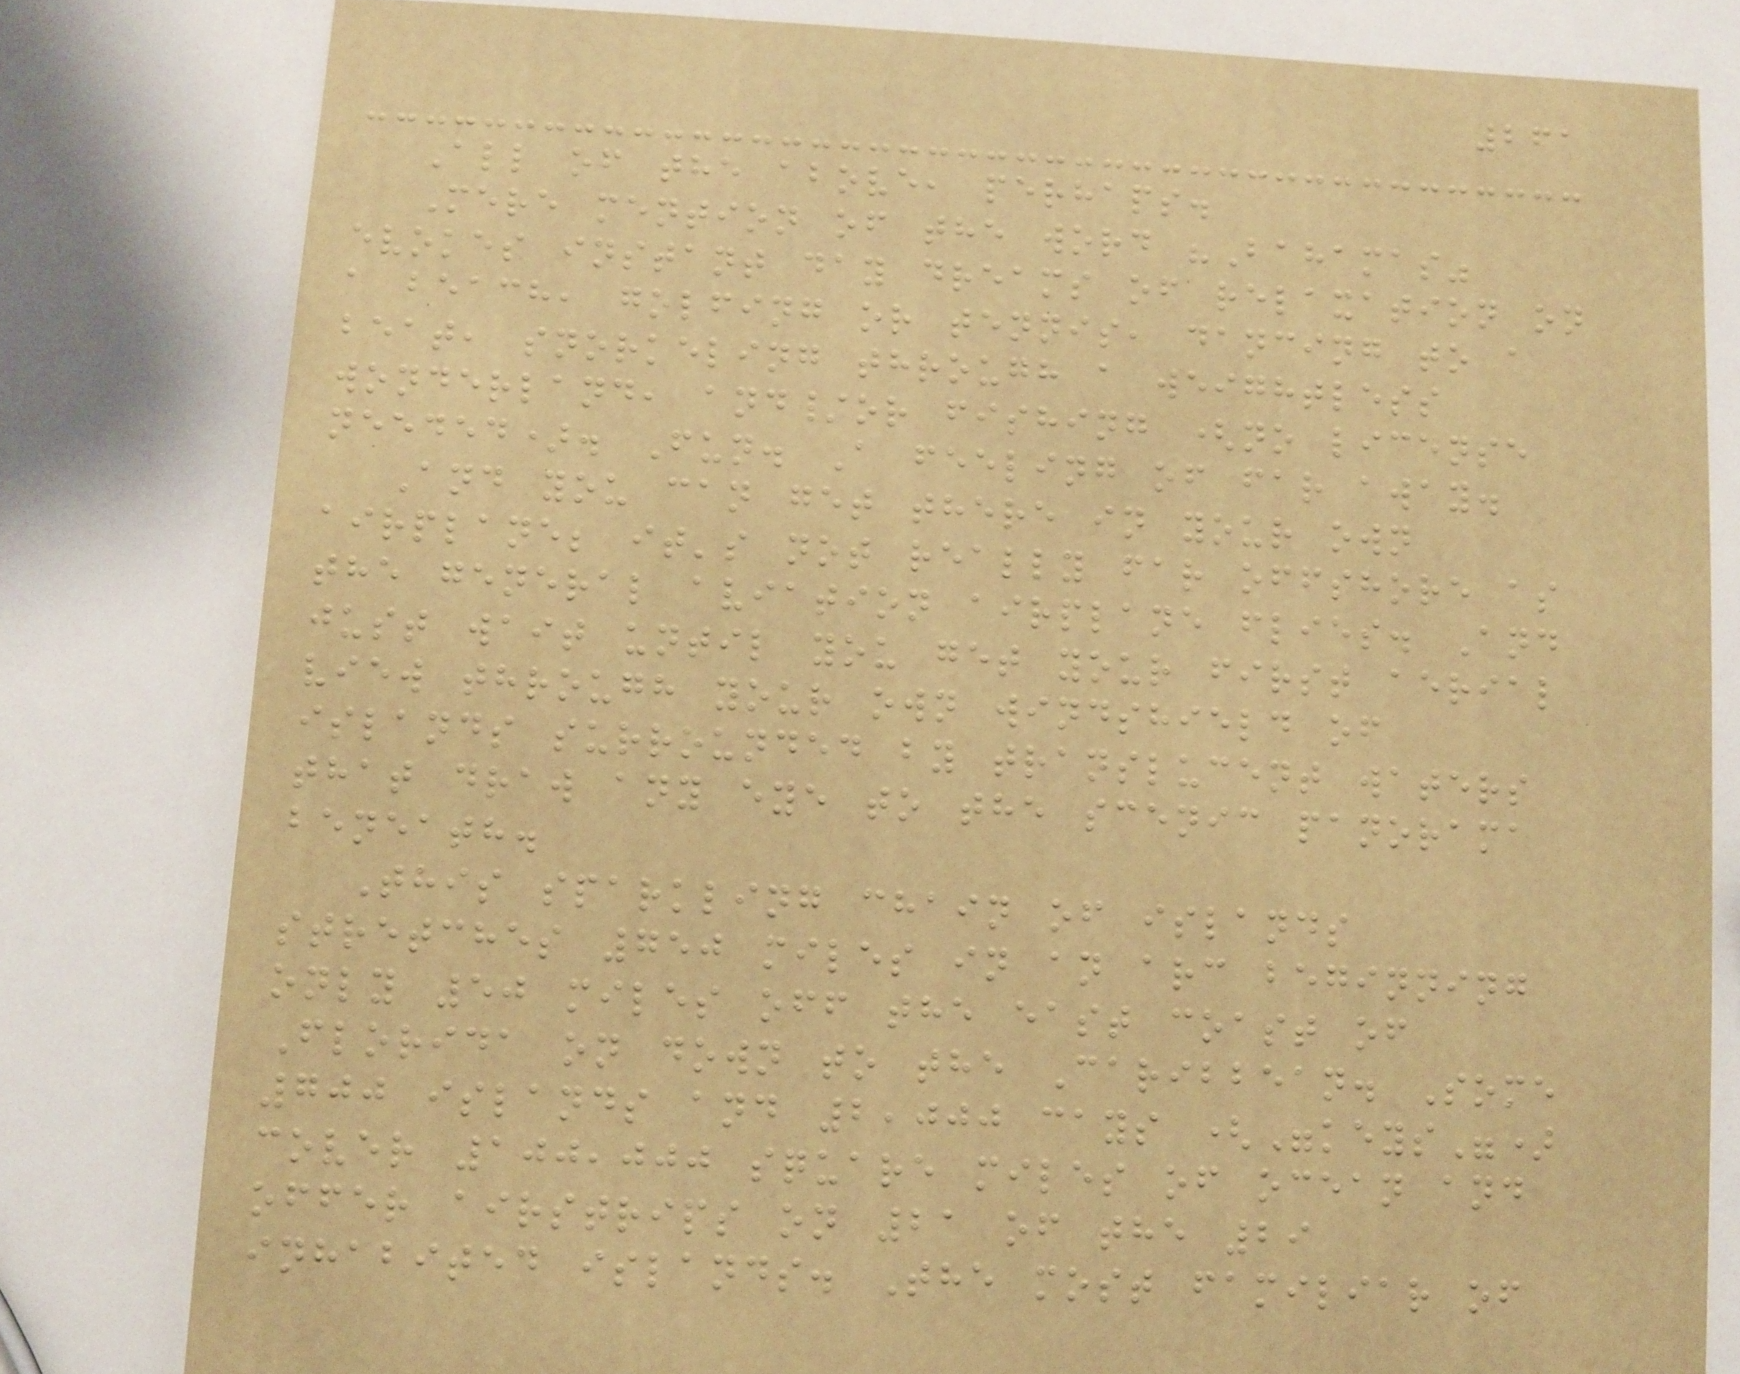261
All of the above, perhaps.
Mere mention of the word "Bahamas"
evokes instant day dreams of relaxation on
a beach, golfing or tennis, dancing to a
beat, snorkeling through a weightless
wonderland, and/or fishing (no license
needed). Fun. A feeling of far away.
And you can get there in your own
airplane; it's not really far offshore as
the general aviation airplane flies. And
just wait until you get your first aerial
view through your own windshield of
islands surrounded by translucent waters
that draw any eye to the scenic panorama
beneath.
This sparkling chain of islands
stretches 750 miles in an arc beginning
only 50 miles off the east coast of
Florida on down to the Caribbean. Some
700 islands and 2,000 cays ("keys")
cover 100,000 square miles of ocean and
offer airstrips on 21 of the 29
inhabited islands. The most familiar of
